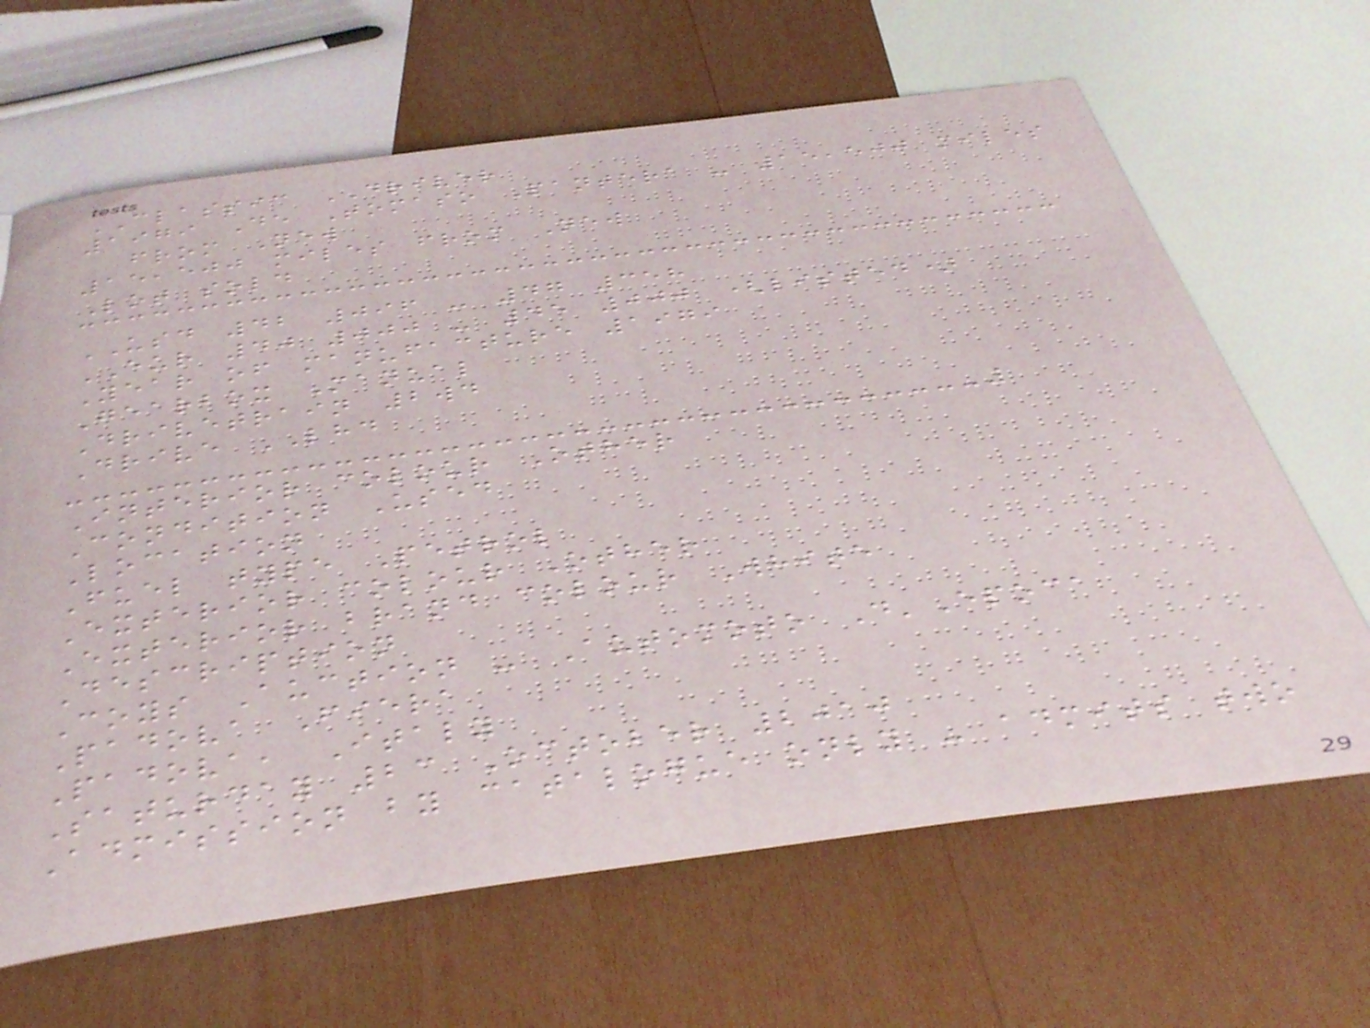CLASSIC DRIVER
1979 De Tomaso Pantera - 15,500 miles
from New
15,500 miles from New
Lot sold
USD 42 096 - 47 358
EUR 40 000 - 45 000 (listed)
Year of manufacture 1979
Gearbox Manual
Drivetrain 2wd
Drive LHD
Interior colour Other
Condition Used
Location
Fuel type Petrol
Exterior colour Other
Exterior brand colour White
Description
Coys Auction - Automoto D'Epoca
Padova Fiera
Padova, Italy
Saturday 23 October 2010
Admission by catalogue only - admits two
